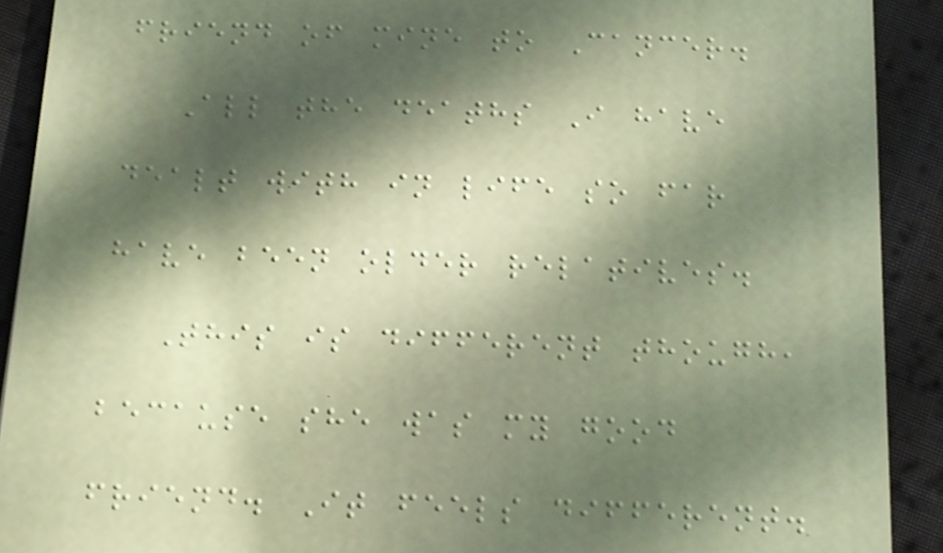friend of mine to Cancer.
All the deaths I have
dealt with in life so far
have been older relatives.
This is different though,
because she was my good
friend. It feels different.
